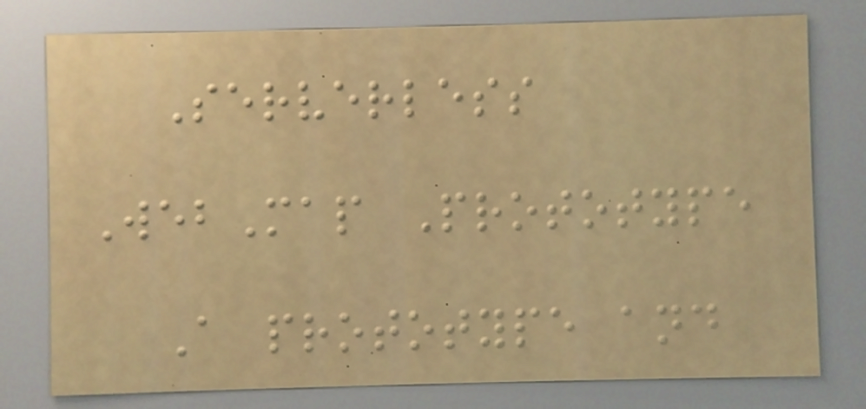Serverless
WebMap Prototype
A prototype and
